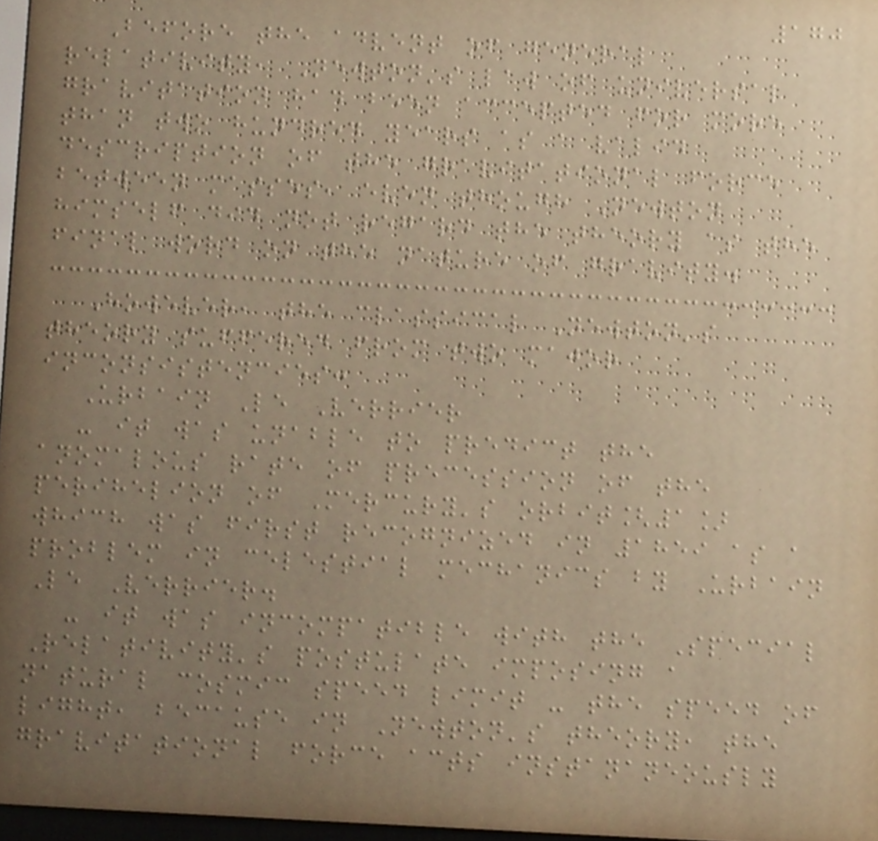170
Before the advent of general
relativity, Newton's law of universal
gravitation had been accepted for more
than two hundred years as a valid
description of the gravitational force
between masses, even though Newton
himself did not regard the theory as the
final word on the nature of gravity.
However, the classical Newton's
theory suffered from two major
inconsistencies:
Urbain Le Verrier
- it was unable to predict the
anomalous rate of precession of the
perihelion of Mercury's orbit[1]
which was first recognized in 1859 as a
problem in celestial mechanics by Urbain
Le Verrier.
- it was incompatible with the Special
Relativity's postulate imposing a
natural cosmic speed limit - the speed of
light, because in Newton's theory, the
gravitational force acts instananeously
